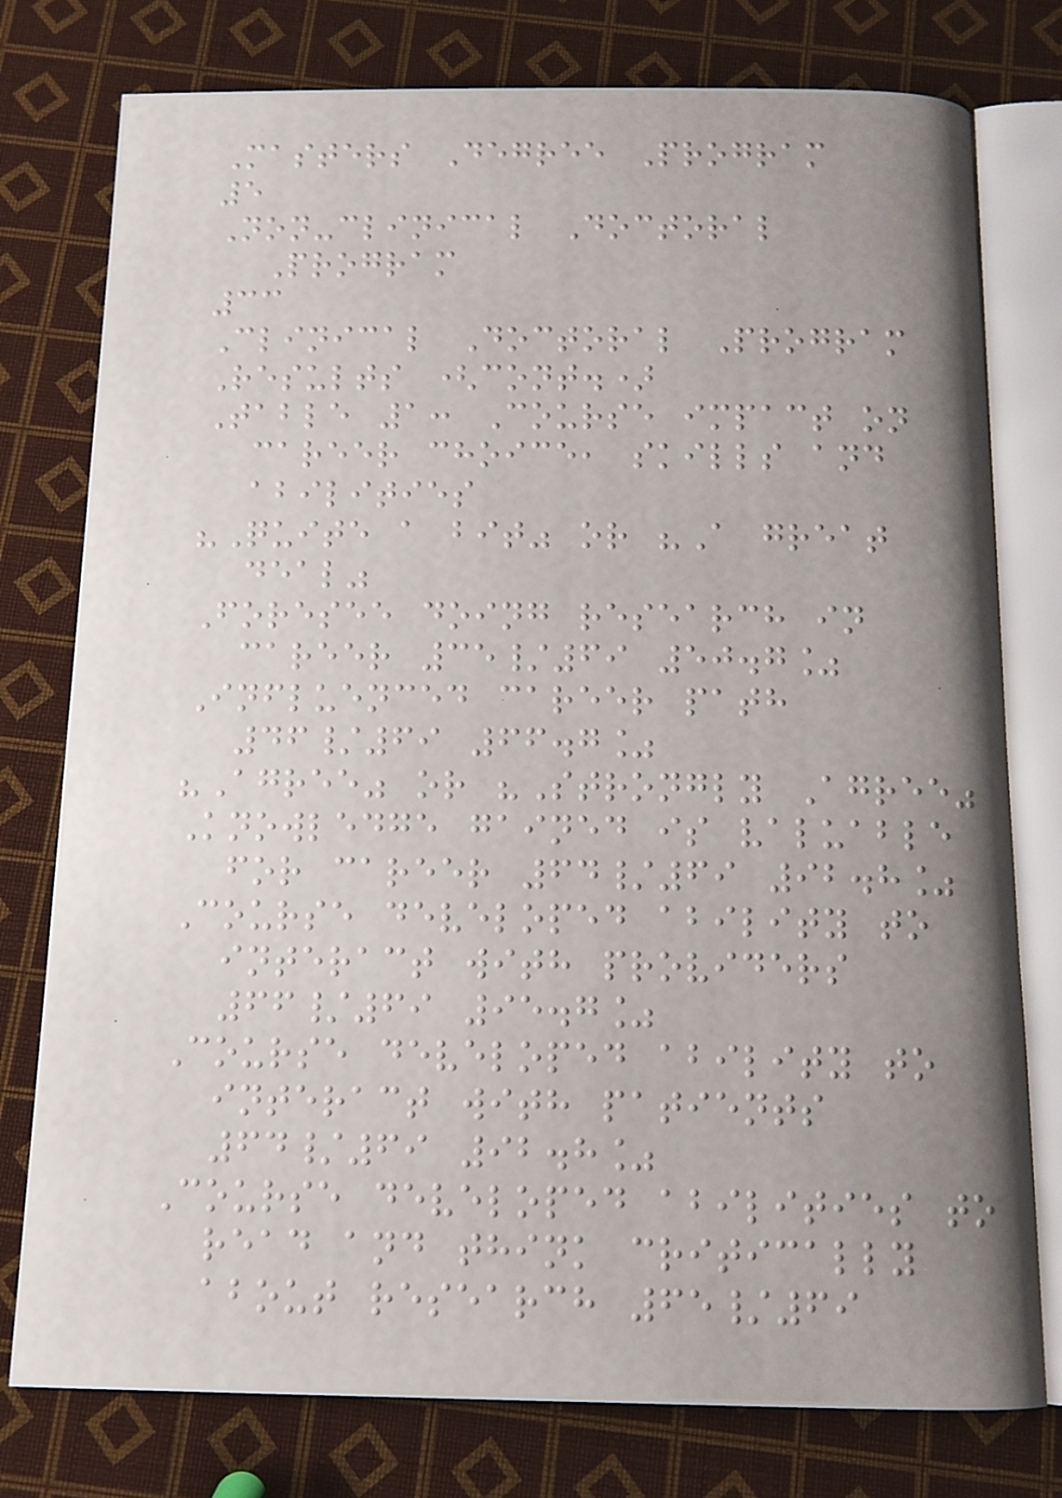Masters Degree Program
5
Non-clinical Doctoral
Program
33
Clinical Doctoral Program
Results (cont.)
Table 1: Course impact on
career choice, skills and
abilities
"Quite a bit" or "A great
deal"
Foresee doing research in
career 35/69 50.7%
Influenced career path
46/69 66.7%
"Agree" or "Strongly Agree"
Knowledge gained is valuable
for career 64/69 92.8%
Course developed ability to
interact with providers
66/69 95.7%
Course developed ability to
interact with patients
64/69 92.8%
Course developed abilities to
read and think critically
about research 65/69
